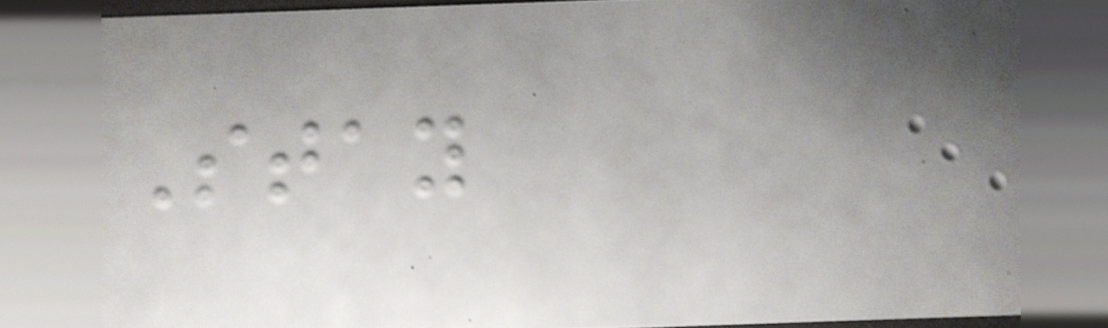Stay
